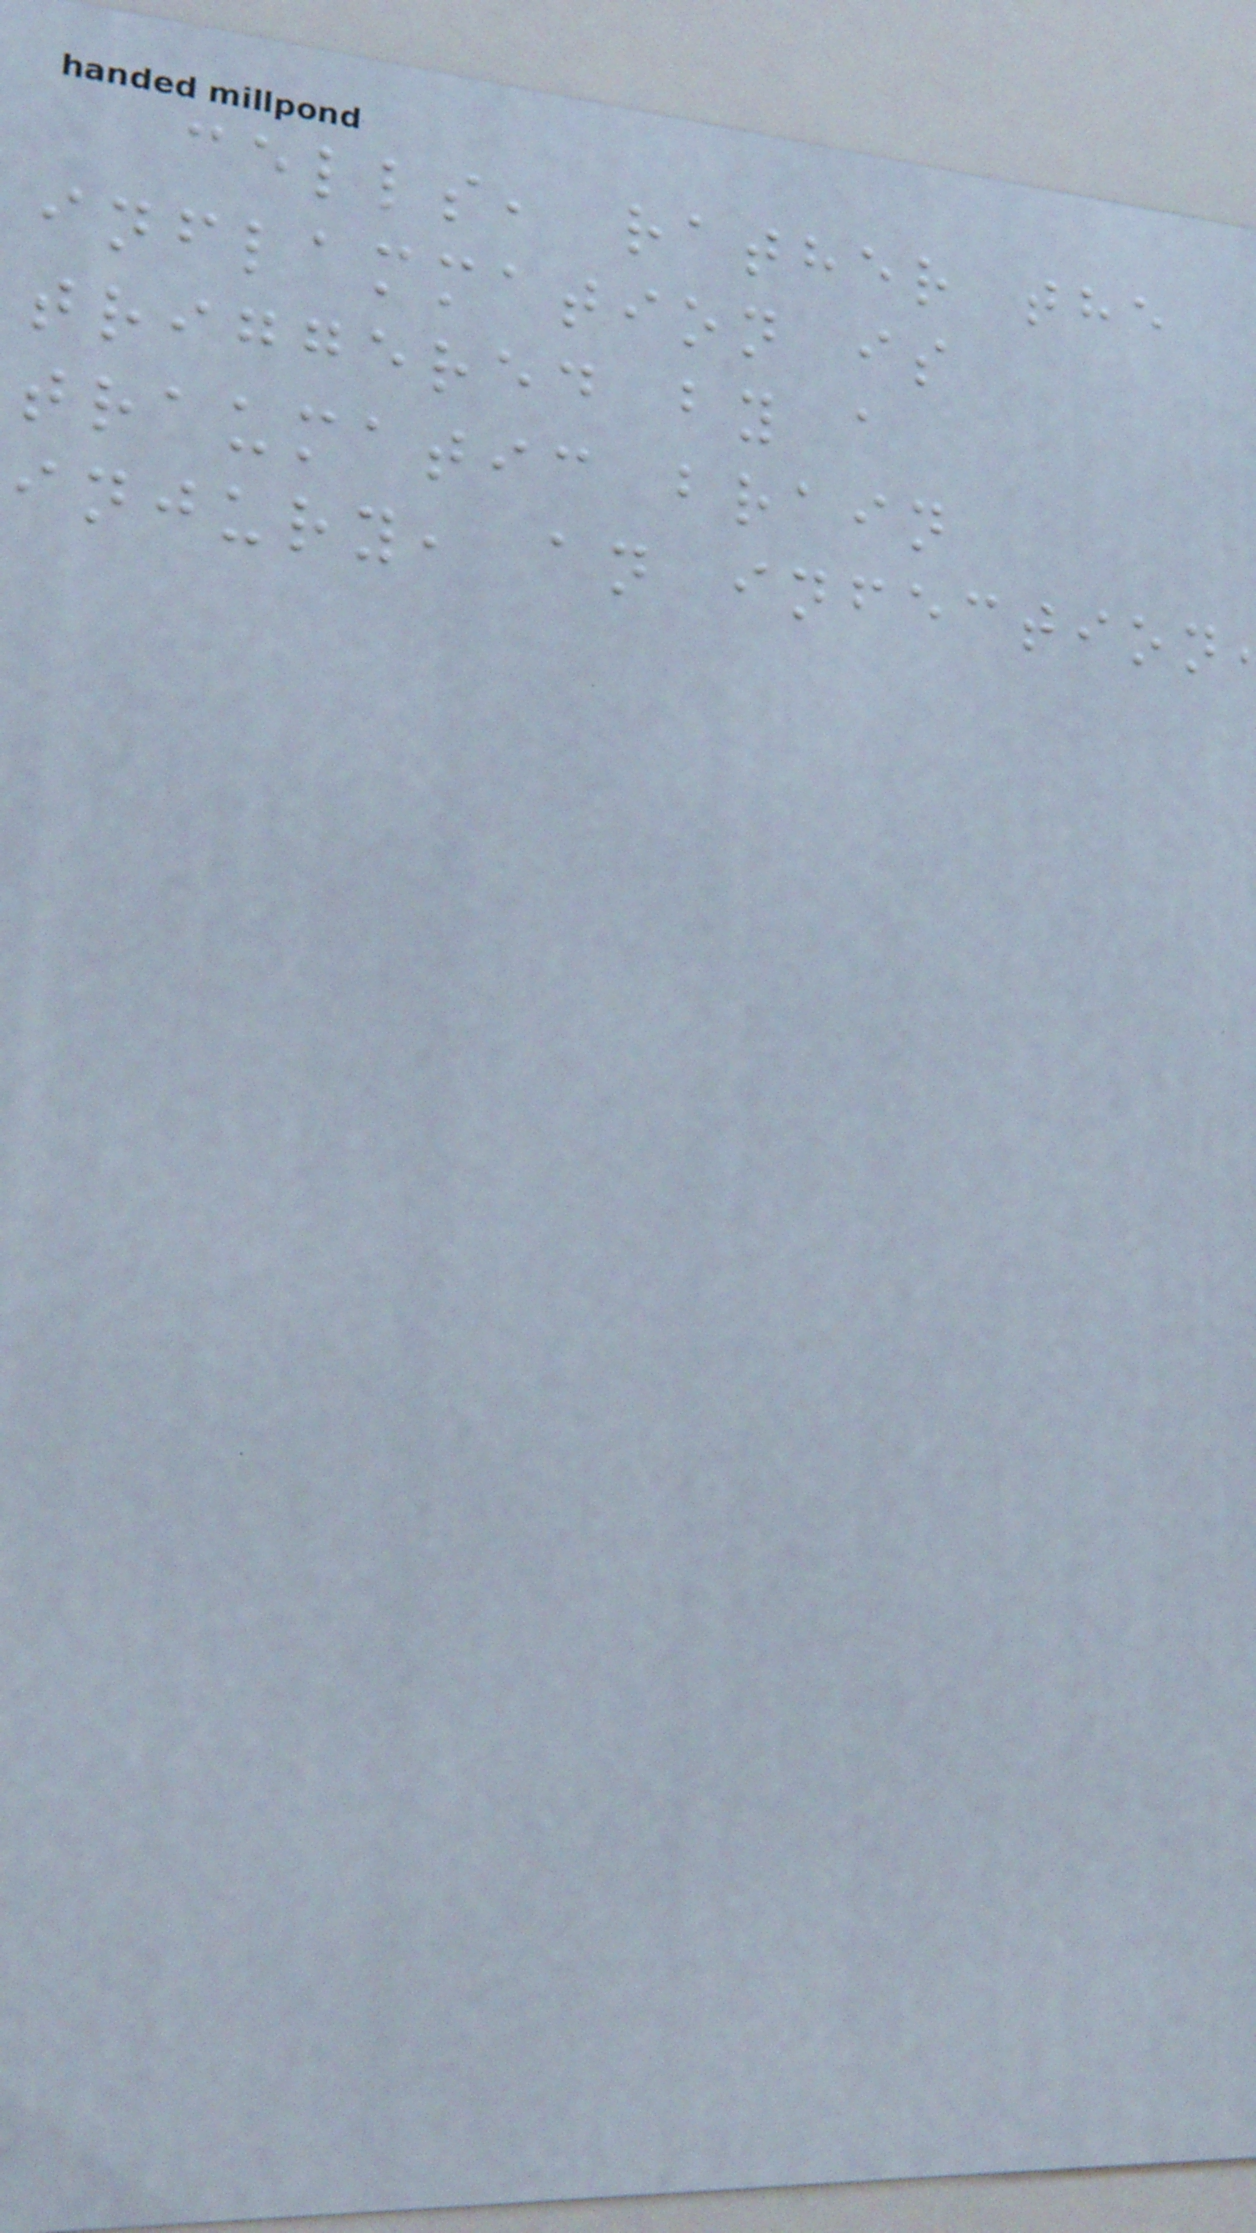cells, rather the
inflammation is
triggered by a
traumatic brain
injury, an infection
